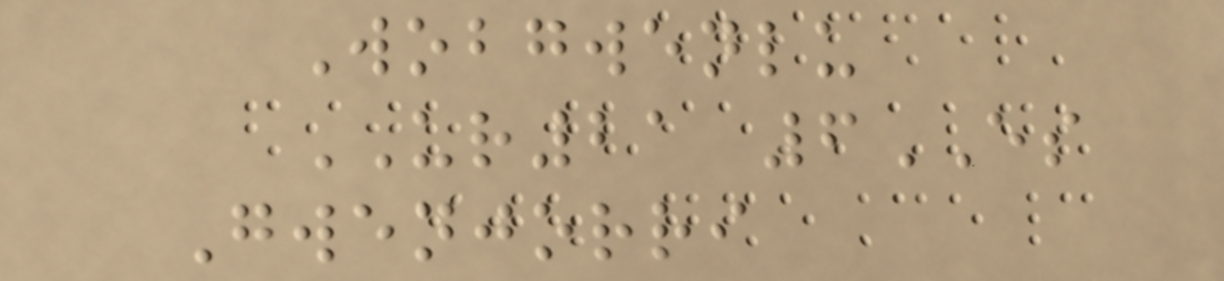Wobgwenlu
UR21 6ES
Gwenjorri
